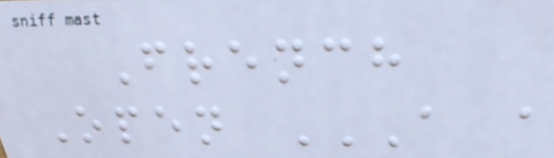French
Open A A
